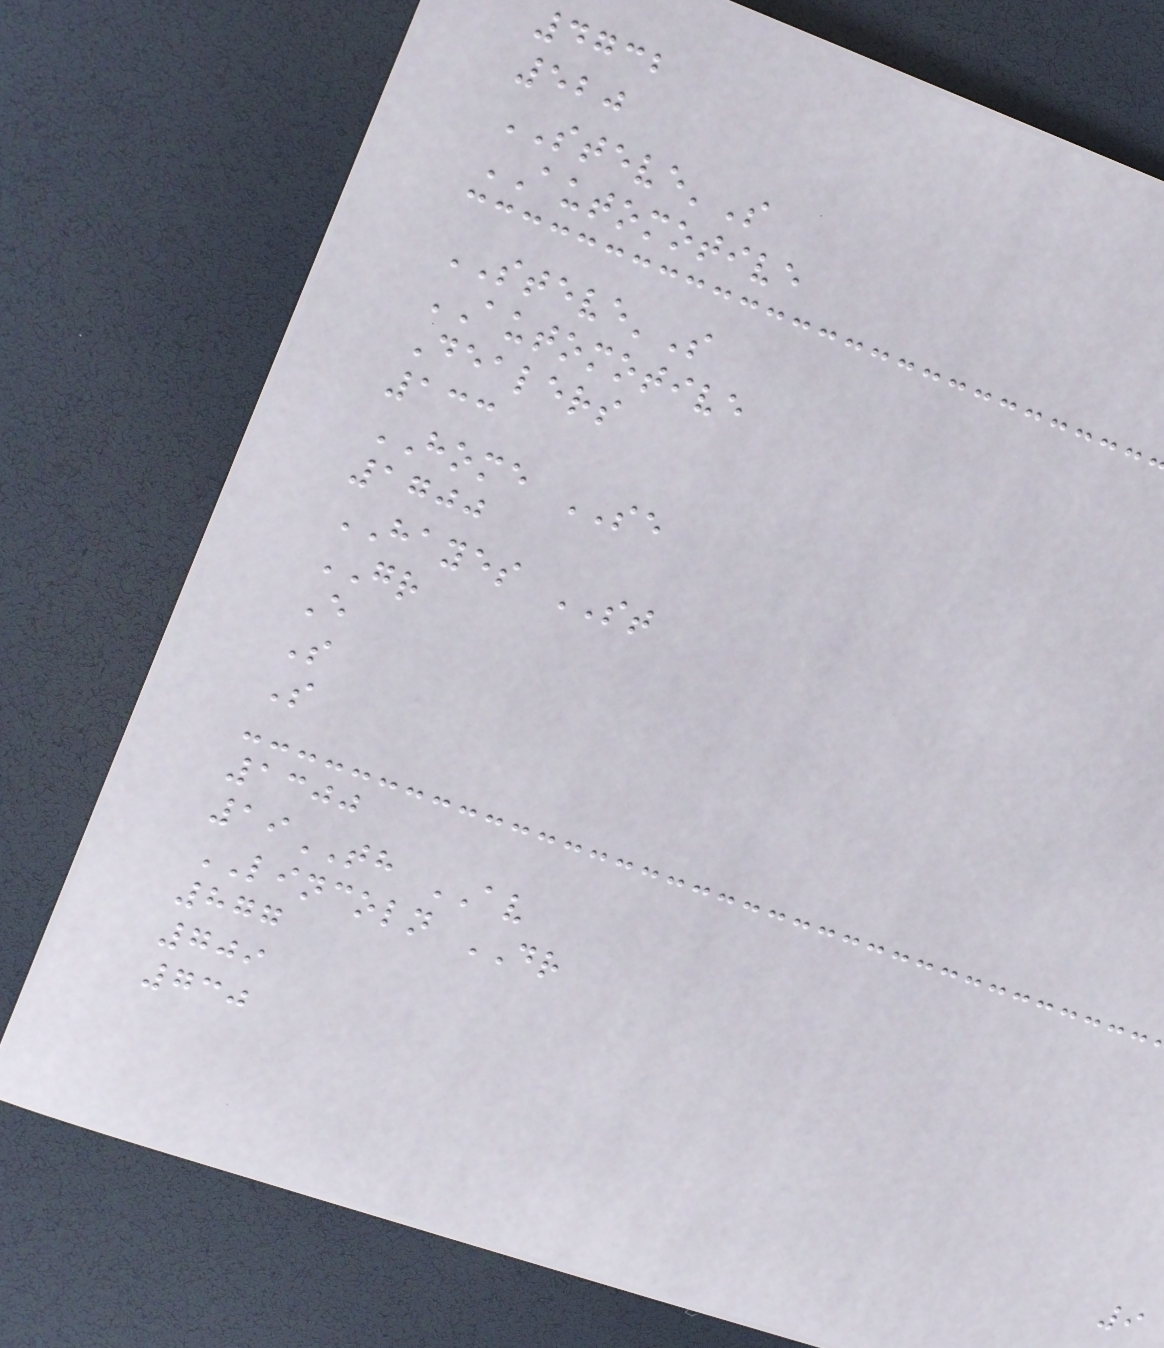4732
520
STEVE'S
AUTOMOTIVE
STEVE'S
AUTOMOTIVE
Dealers
133
HOME SE
1700
HAYES ST
GR
E
S
S
1300
19TH AV
LINCOLN DR
877
709
730
9
